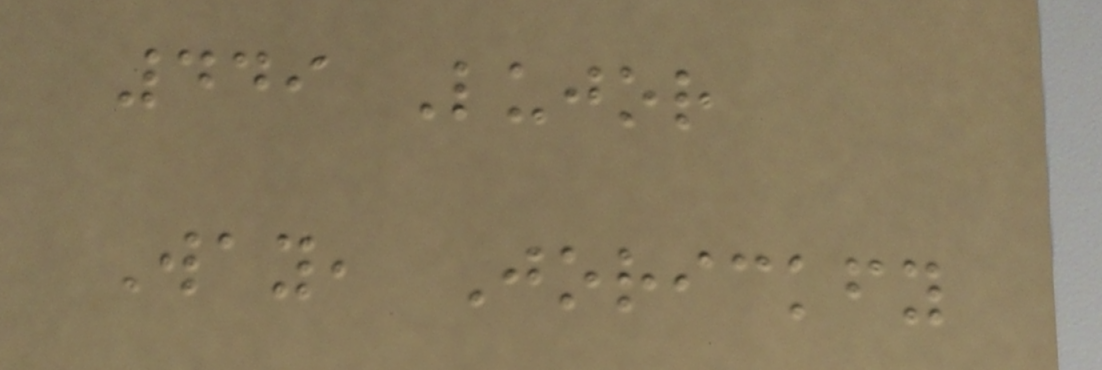449 Lujor
Way, Jorickfy
